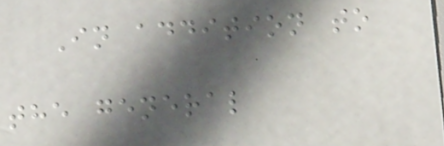In addition to
the general
